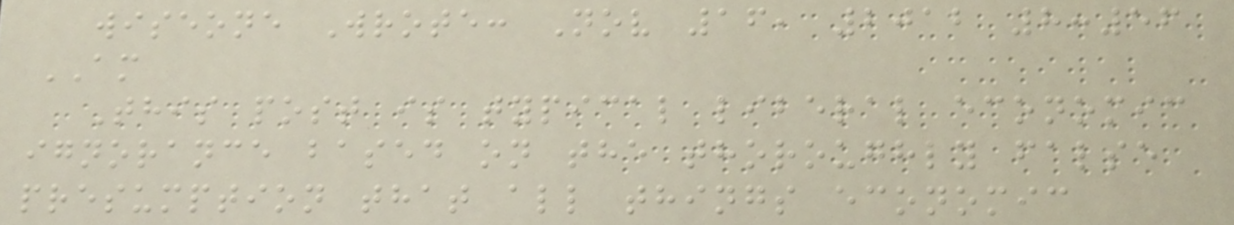wiseone Wrote: Nov 16, 2012 8:56
AM
This post is typical liberal economic
ignorance based on the thoroughly false
presumption that all things economic
